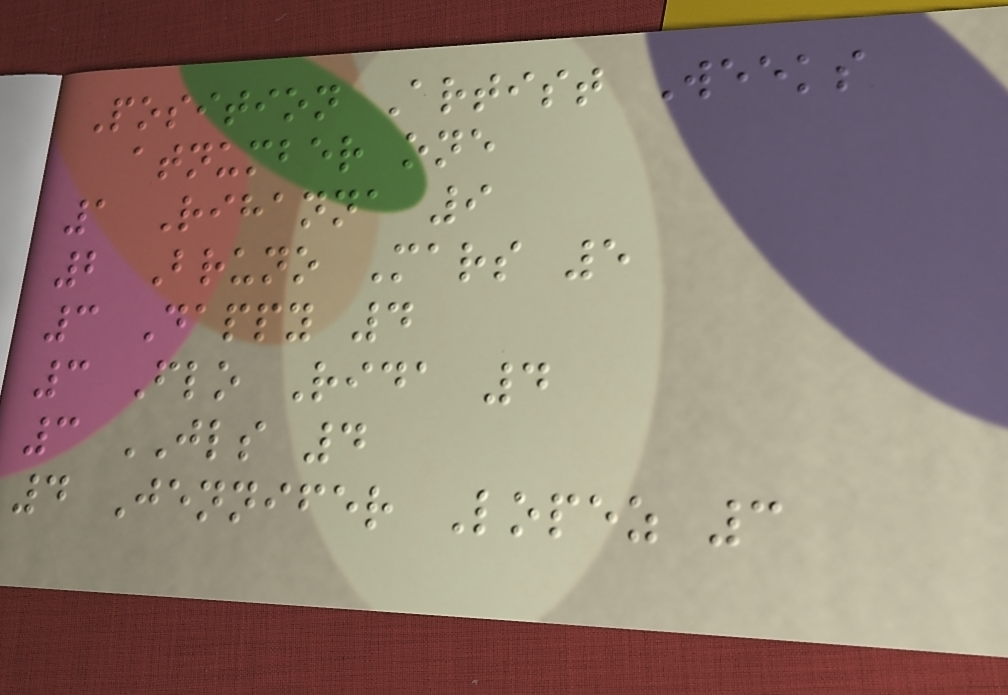Position Artist Weeks
atnumber one
1 Rihanna 9
2 Bruno Mars 5
3 Dappy 4
3 Flo Rida 4
3 JLS 4
4 Jennifer Lopez 3
